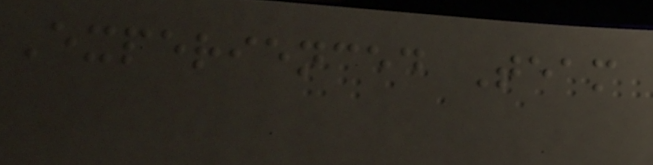Experienced Team
